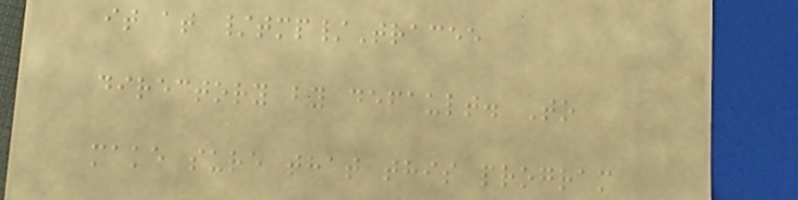it at /tmp/Tracee
directory by default. To
make sure that this program
